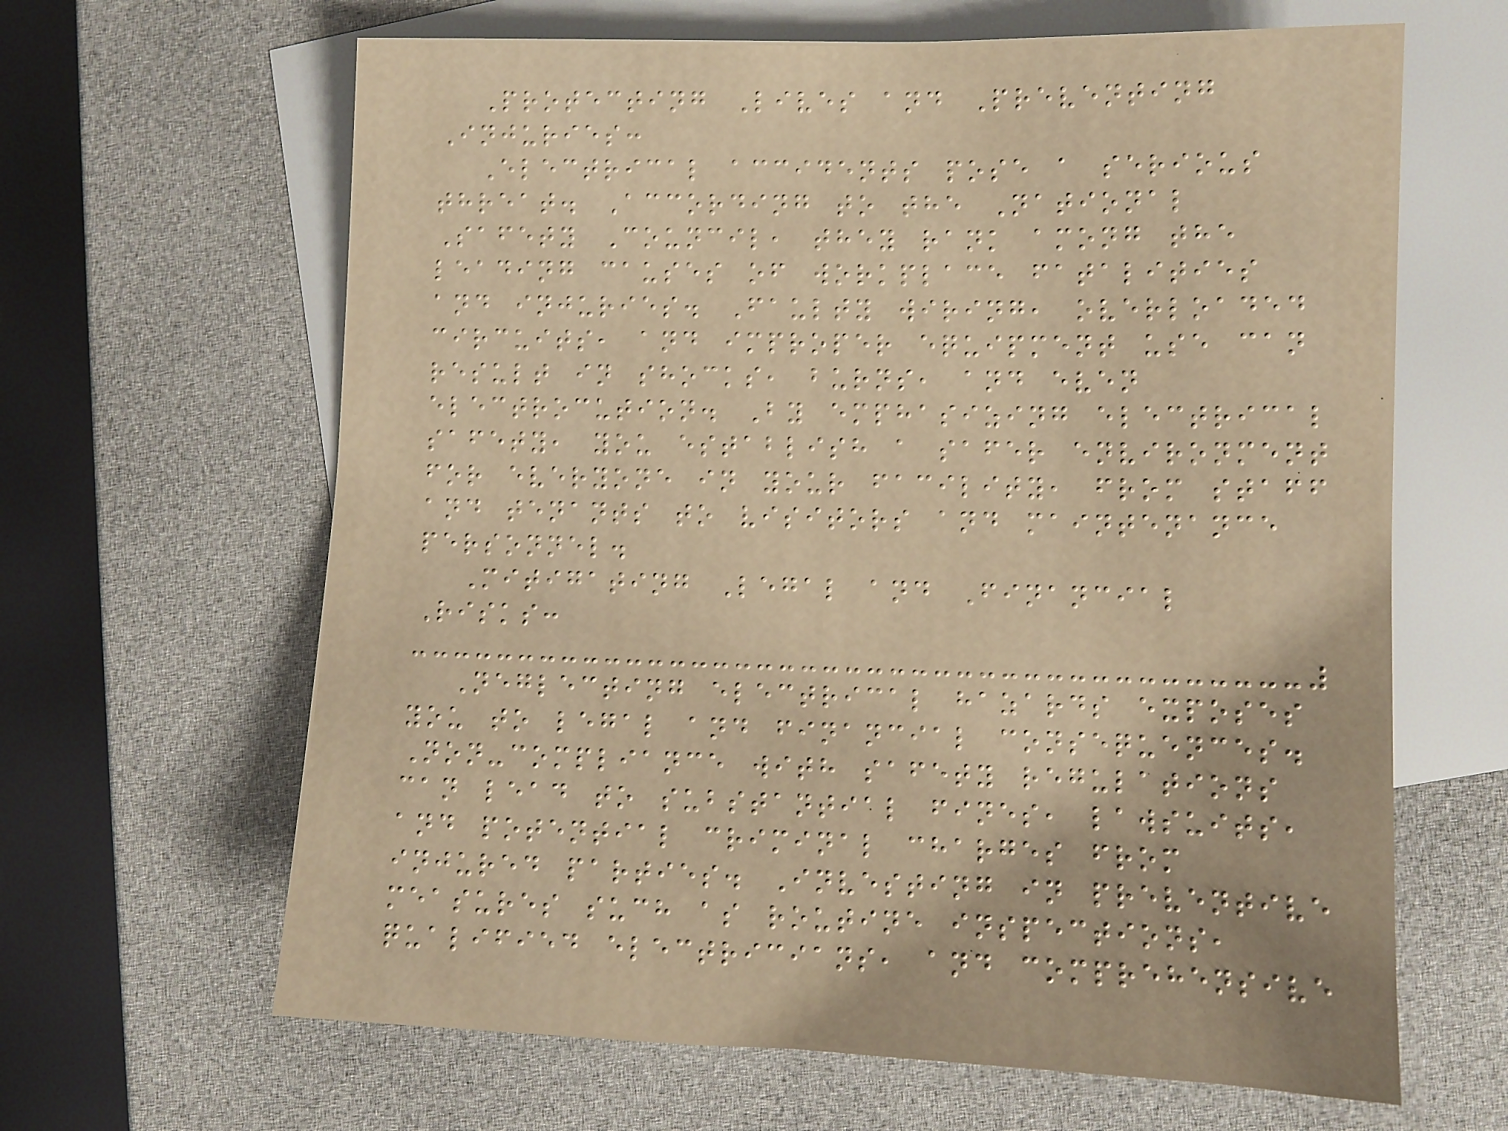Protecting Lives and Preventing
Injuries:
Electrical accidents pose a serious
threat. According to the National
Safety Council, they rank among the
leading causes of workplace fatalities
and injuries. Faulty wiring, overloaded
circuits, and improper equipment use can
result in shocks, burns, and even
electrocution. By emphasizing electrical
safety, you establish a safer environment
for everyone in your facility, from staff
and tenants to visitors and maintenance
personnel.
Mitigating Legal and Financial
Risks:
Neglecting electrical hazards exposes
you to legal and financial consequences.
Non-compliance with safety regulations
can lead to substantial fines, lawsuits,
and potential criminal charges from
injured parties. Investing in preventive
measures such as routine inspections,
qualified electricians, and comprehensive
